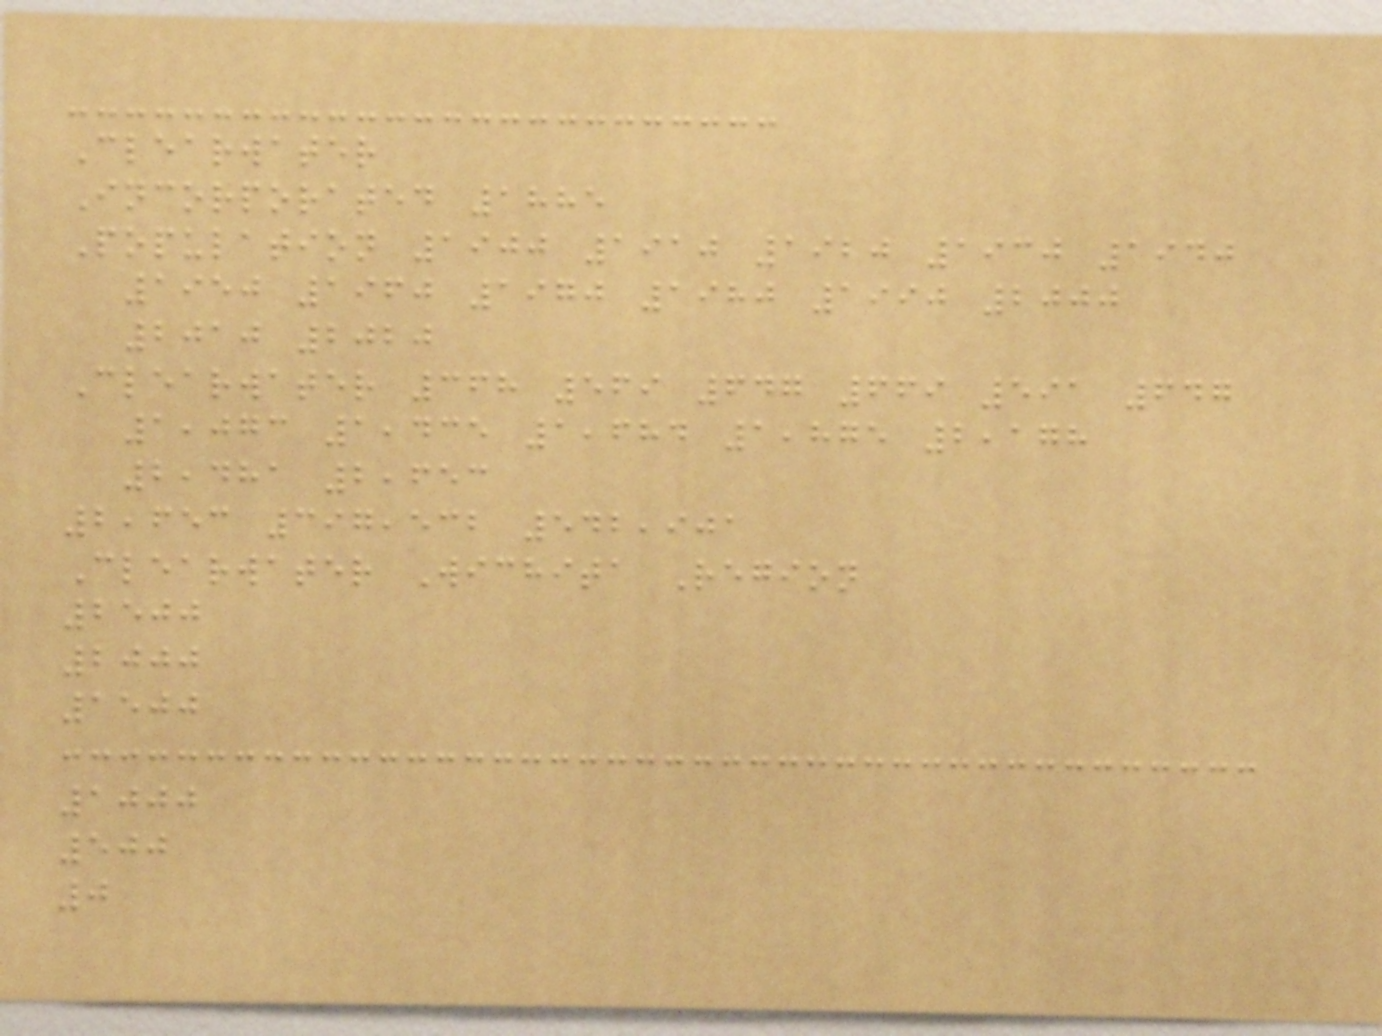Clearwater
Incorporated 1885
Population 1900 1910 1920 1930 1940
1950 1960 1970 1980 1990 2000
2010 2020
Clearwater 368 569 647 669 591 647
1,073 1,435 1,684 1,875 2,178
2,481 2,653
2,653 397,532 542,901
Clearwater Wichita Region
2500
2000
1500
1000
500
0
